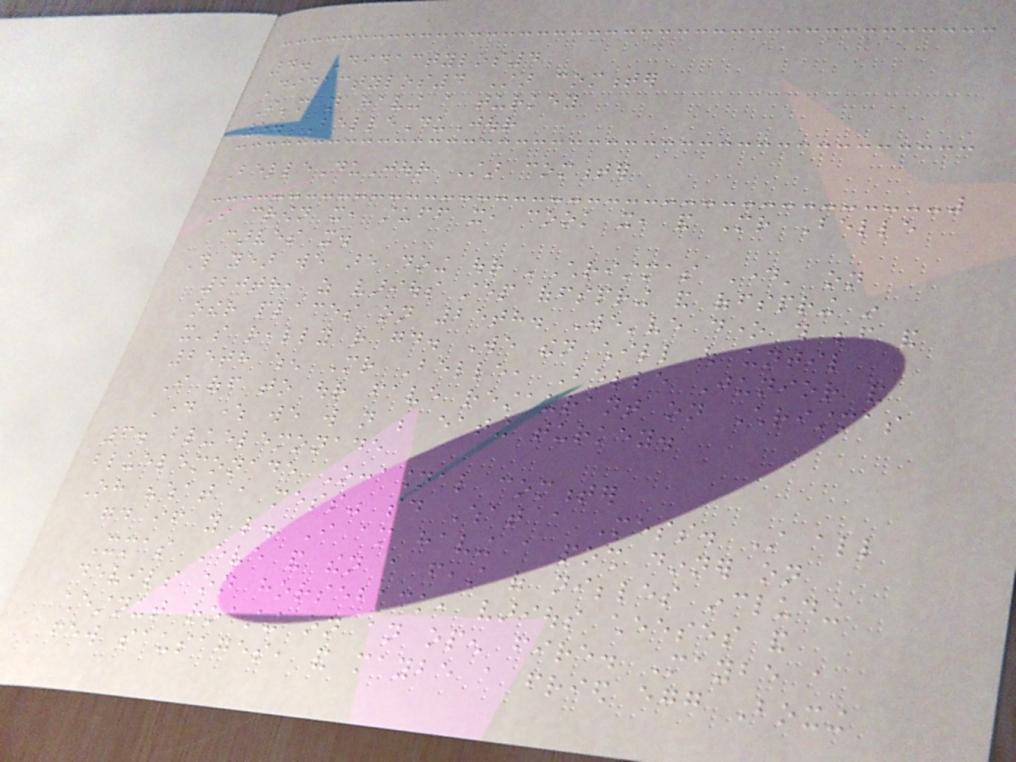4. Didactylos4
Didactylos4 Star commenter
I'm not having a turkey
5. BelleDuJour
BelleDuJour Star commenter
I crown it, stuff it, cook it, and Mr Belle
carves it.
This year we are doing our 'Christmas Day' on
20th, as various step offspring and offspring in
other places on 25th. We've done this before and
it's really rather good. We then chill out until
25th when Mr Belle, Belle Junior and
I off to our fave restaurant on Christmas
Day where we will not be eating turkey.
6. bluelemonade
bluelemonade Occasional commenter
Oh "what a mess" said What a Mess. Still all
good if you like. I am having a posh dinner on
Xmas Eve and then a feast of nibbles including
devils on horseback, various cheeses and
chestnut roasting on an open fire. Maybe a
few sausages, and maybe a fried egg Boxing
